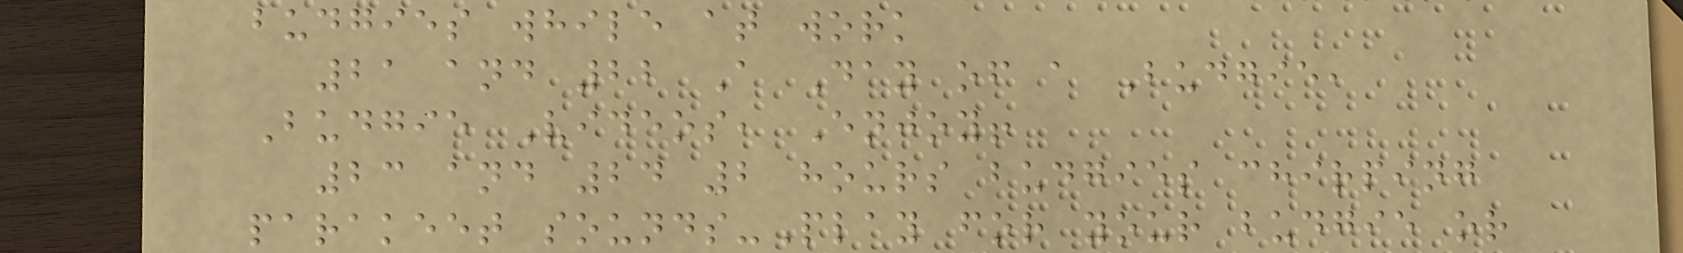budgies while at work
21 and 22 A Day of a Budgie,
Budgie Videos, Enjoy!
23 and 24 2 hours budgies chirping
parakeet sounds-Play for your budgie or
